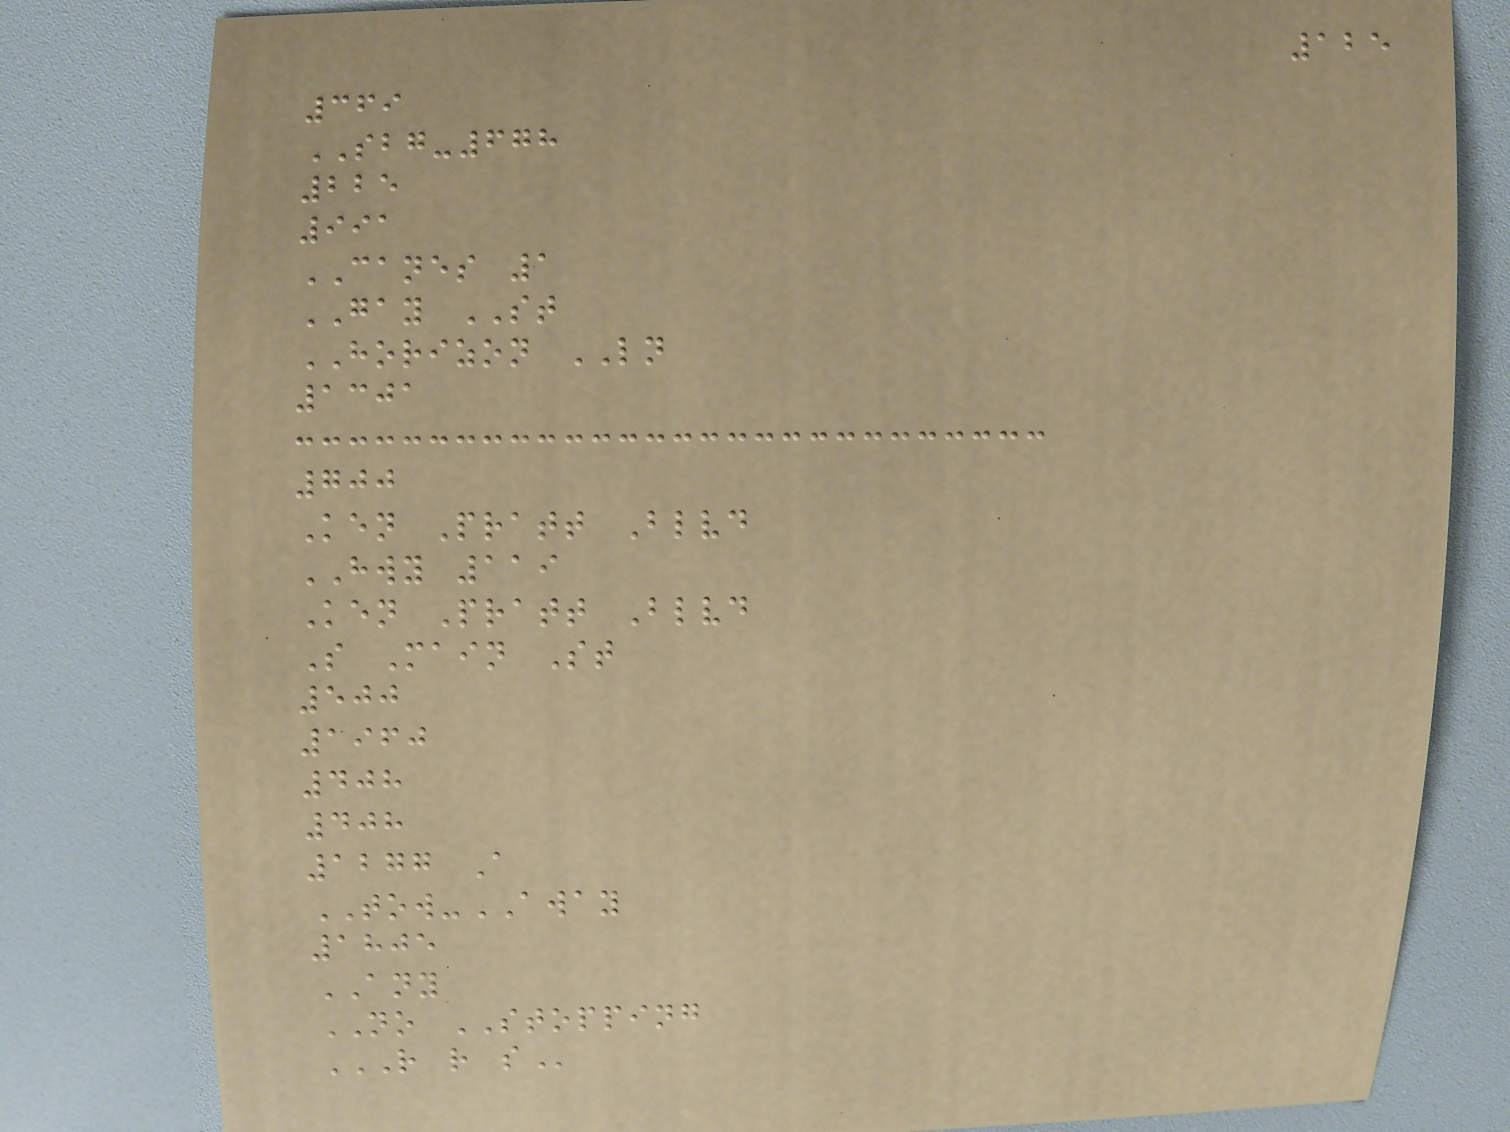125
369
SBG-678
225
991
CANES 1
GAY ST
HORIZON LN
1301
700
Ken Pratt Blvd
HWY 119
Ken Pratt Blvd
S Main St
500
1960
408
408
1277 A
TOW-AWAY
1805
ANY
NO STOPPING
R R S
